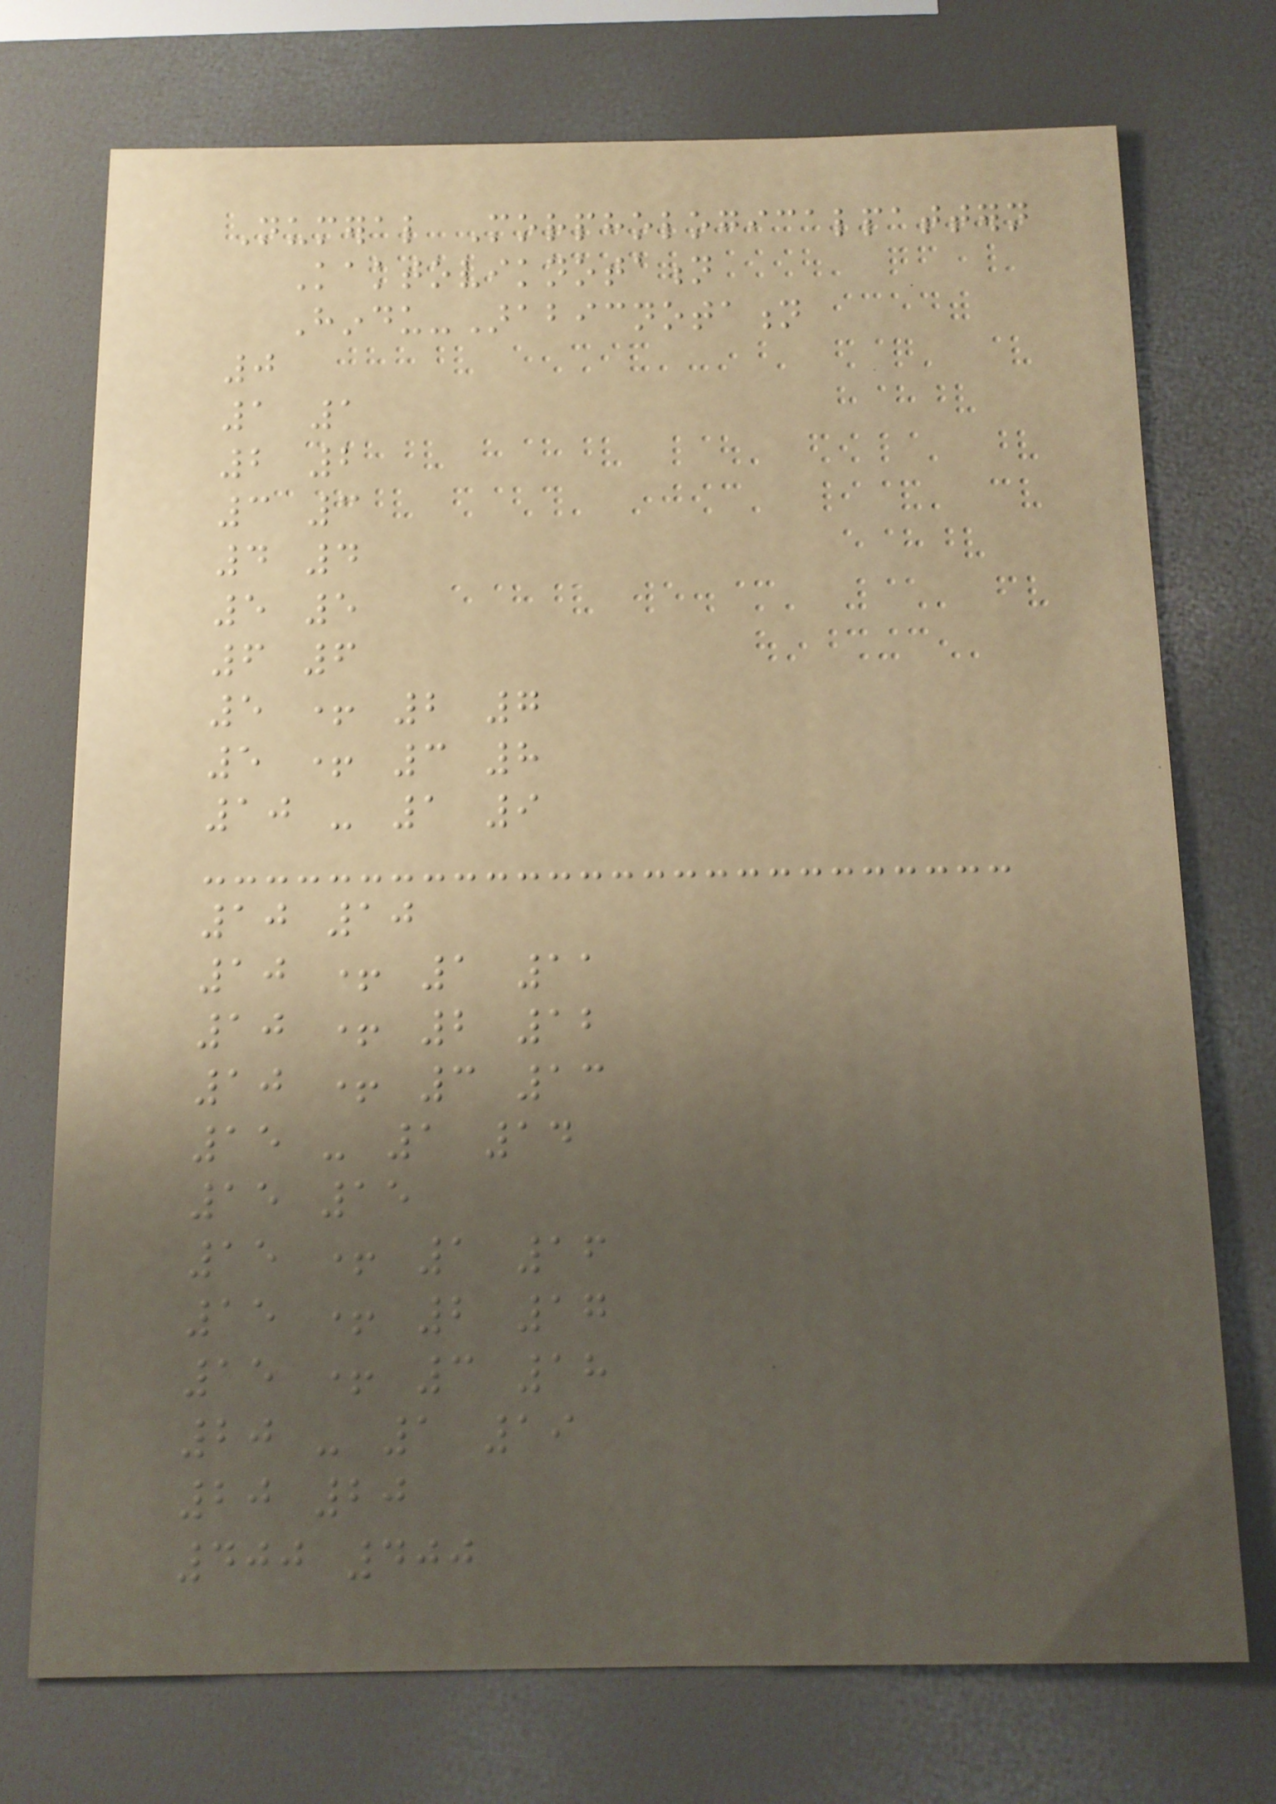Numeral Morphologicalpattern
Kaktoviknotation
Hindu-Arabicnotation
0
1 1
2 2
3 3
4 4
5 5
6 6
5 + 2 7
5 + 3 8
10 - 1 9
10 10
10 + 1 11
10 + 2 12
10 + 3 13
15 - 1 14
15 15
15 + 1 16
15 + 2 17
15 + 3 18
20 - 1 19
20 20
400 400
